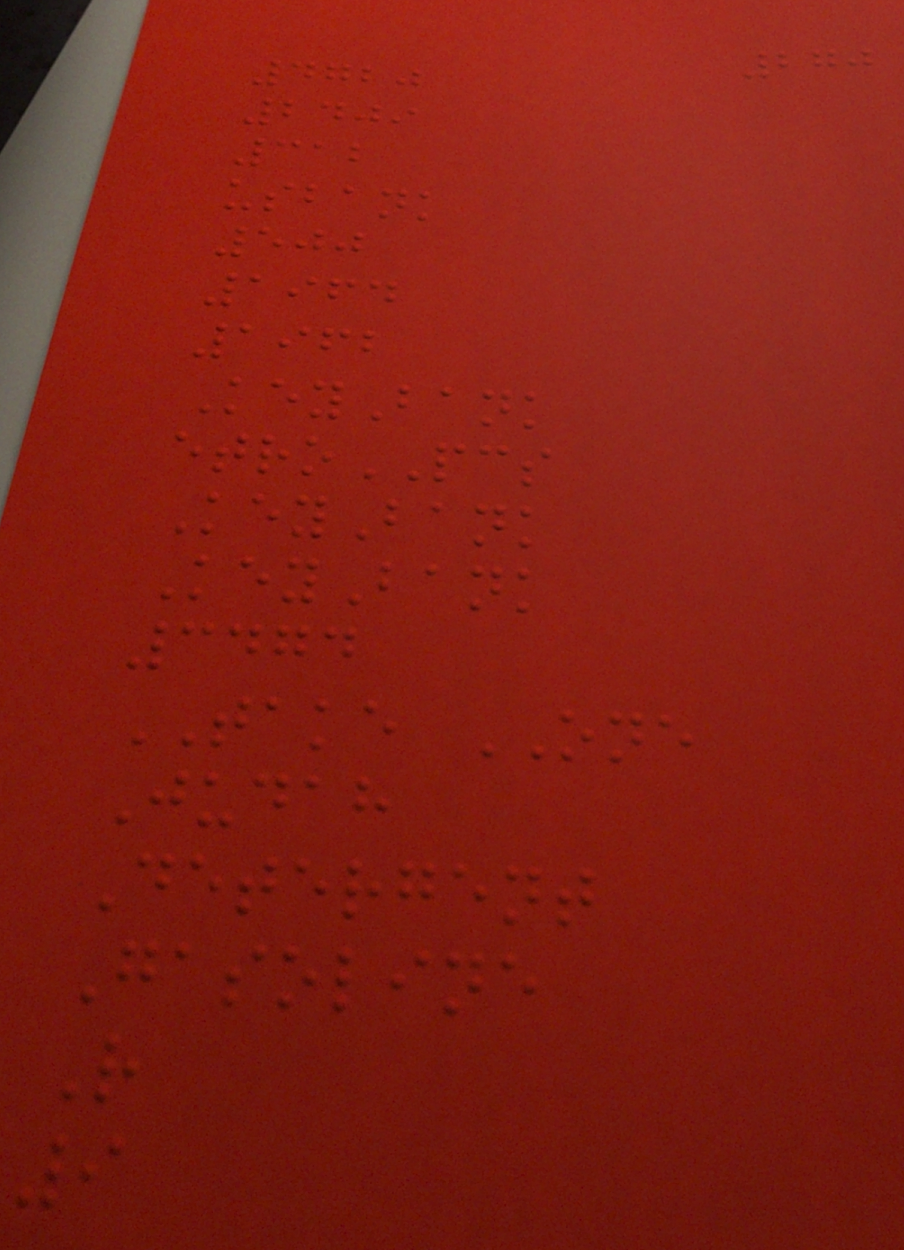270
4720
2409
312
usbank
500
1964
1962
KeyBank
etroPCS
KeyBank
KeyBank
3474
TAKE ONE
Judah
Detergent
Gasoline
R
9
